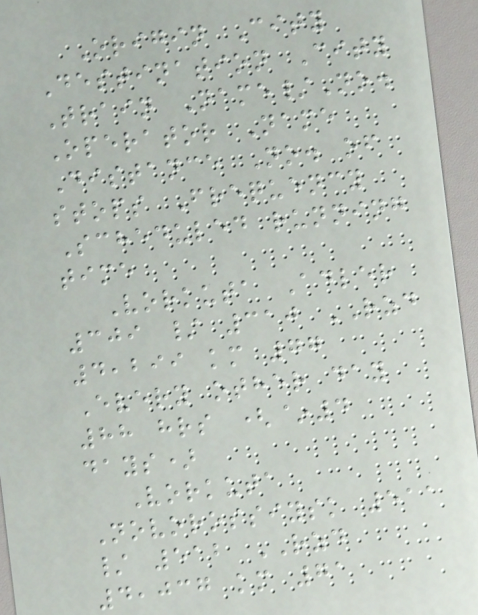Origin City
Destination City
Train Name/No.
Operator Name
Distance No. of
stops Frequency
Scheduled running
time
Vorkuta Adler
309 / 310 RZD
4,299 km 77
Every other day
88 hrs (~4
days)
Vorkuta
Novorossiysk 511
/ 512 RZD
4,037 km 71
